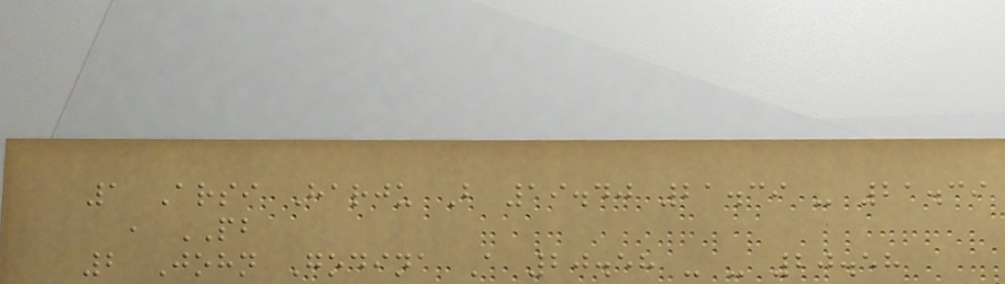1 Arsi Harju B 19.40 21.39 - 21.39
, PB
2 John Godina A 20.58 - - 20.58
